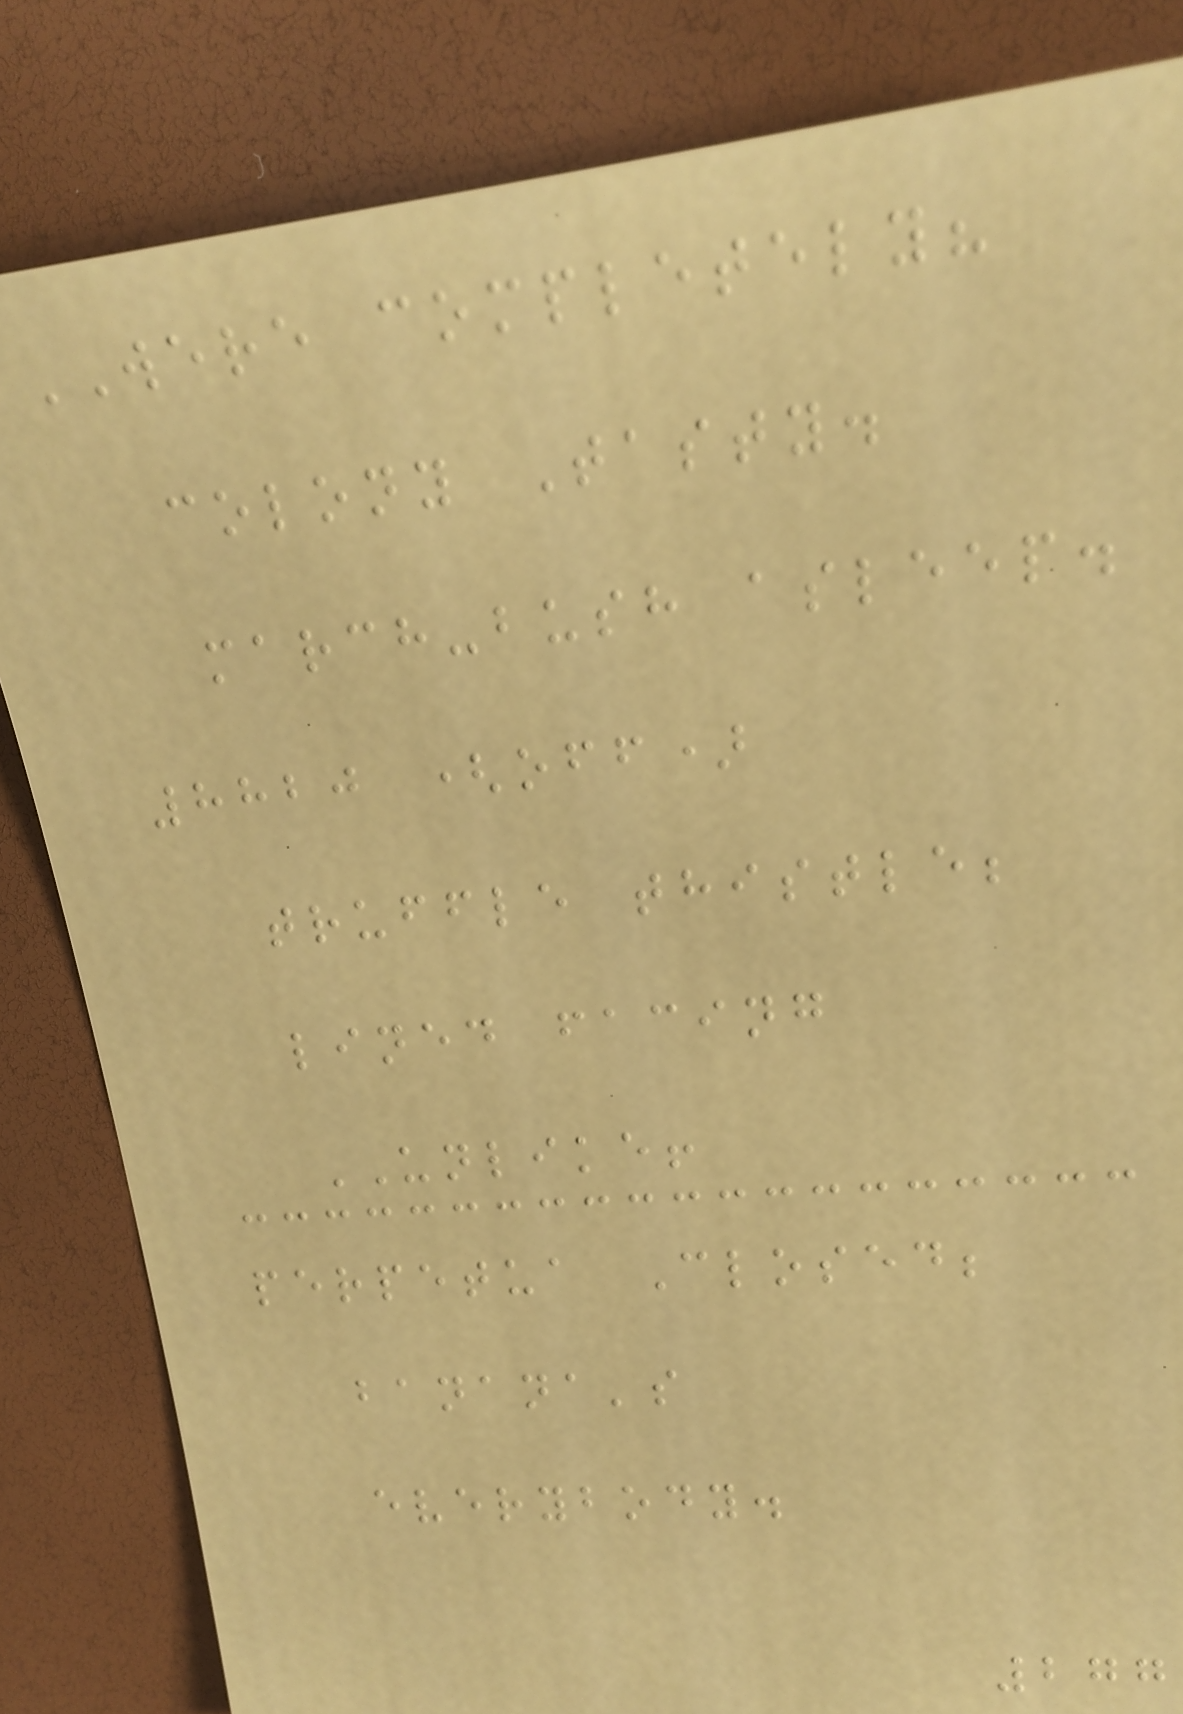WERE completely?
colony Tasty.
march-bush asleep.
8820 (off)
truffle thistle;
lined facing
UNLIKE!
perpetua Closed;
banana's
everybody.
277
